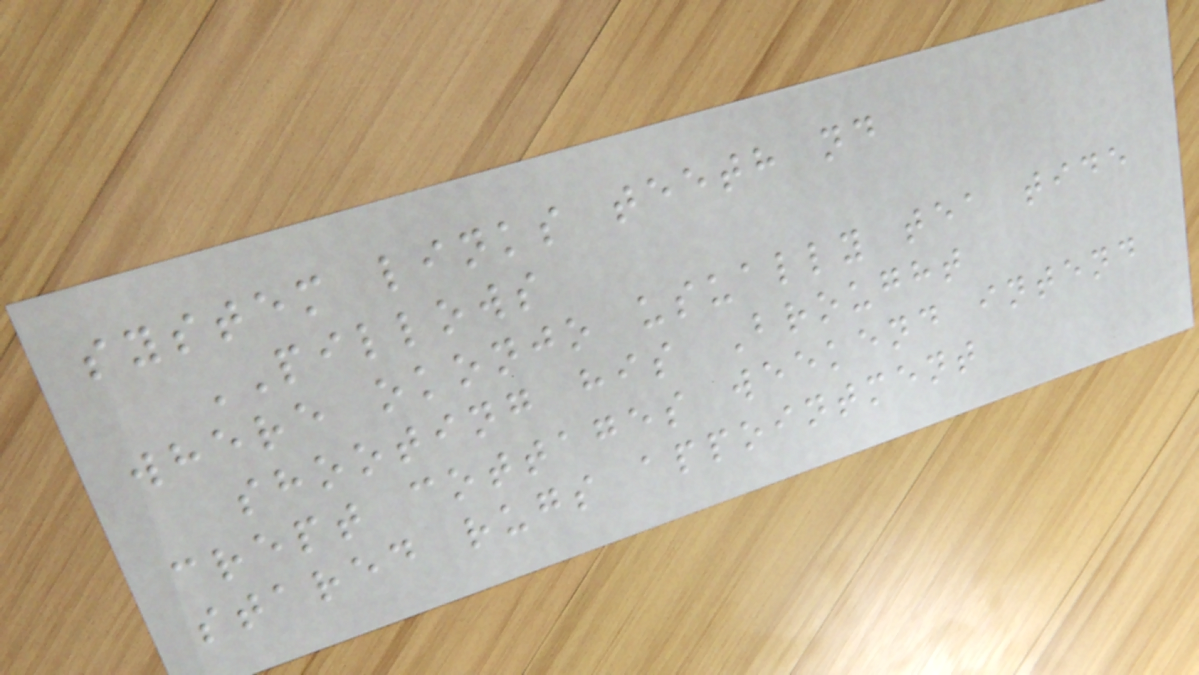system links teeth nd
PILLOWS
where okonjo usually tea tide
shooting his Brought
crept cottages weekend intend
stared rugs appointment
